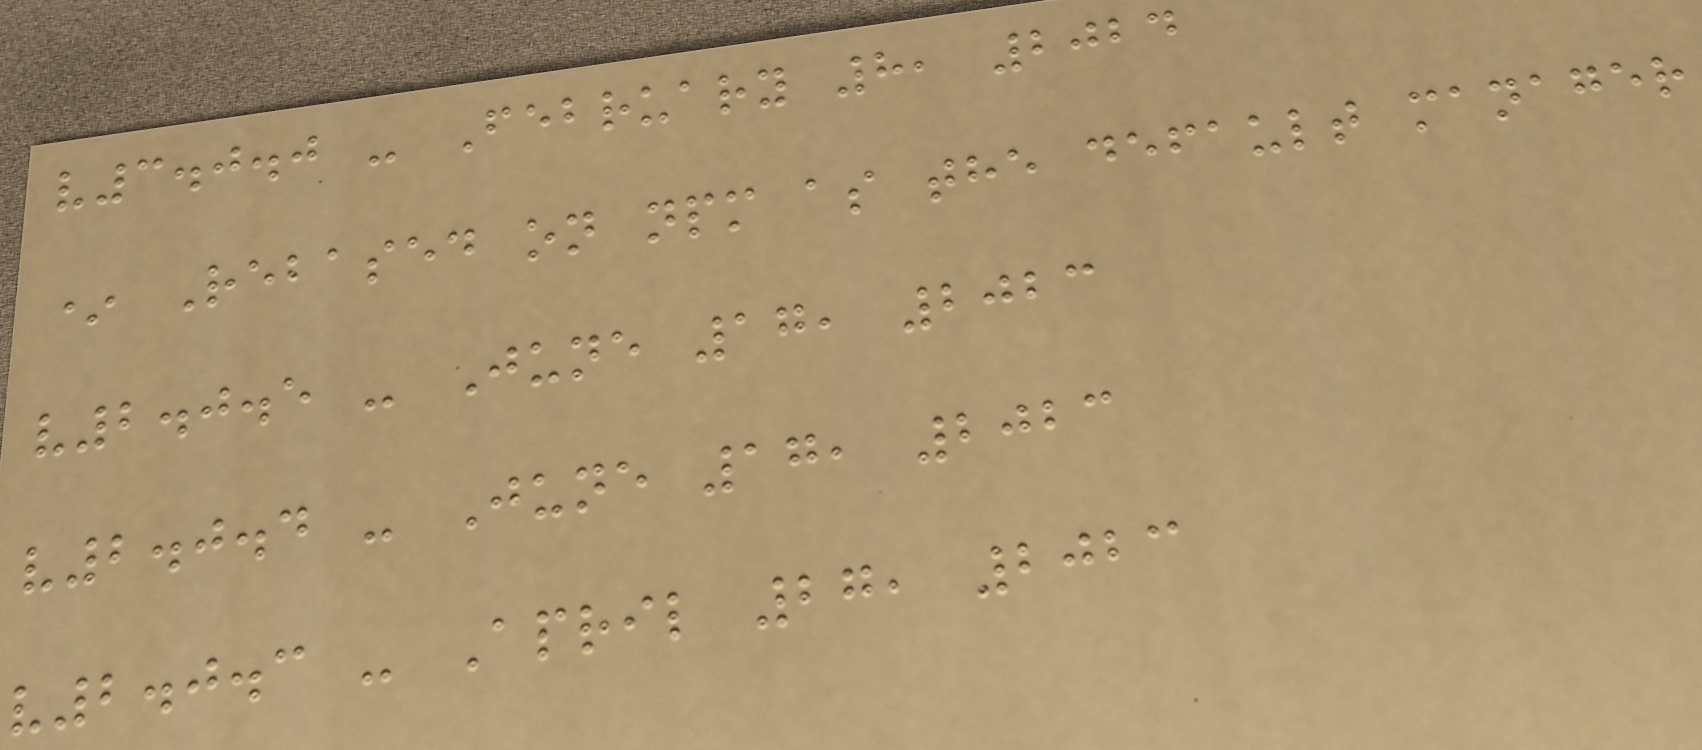v3.0.0 - February 8, 2024
* Rebased on npm as the default manager
v2.0.5 - June 17, 2023
v2.0.4 - June 17, 2023
v2.0.3 - April 27, 2023
